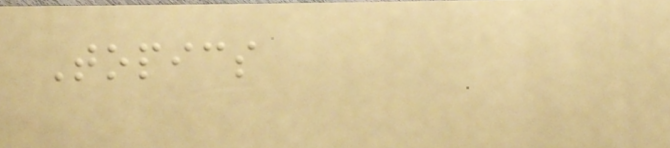Topics
